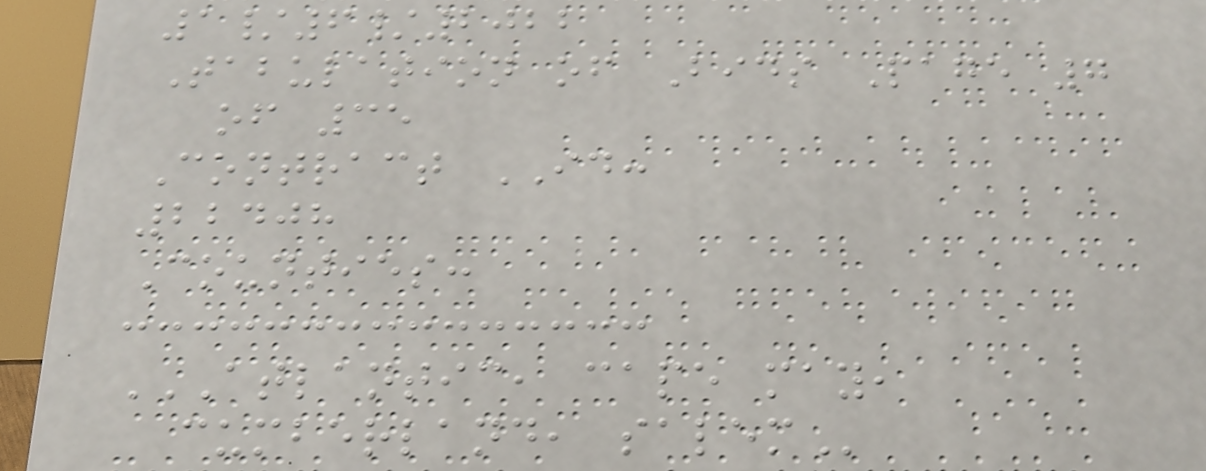1/6/2022
Tabulation of Bids Page 7
of 35
Contract ID:
22408
Counties:
ATLANTIC, CAPE MAY,
CUMBERLAND, SALEM
